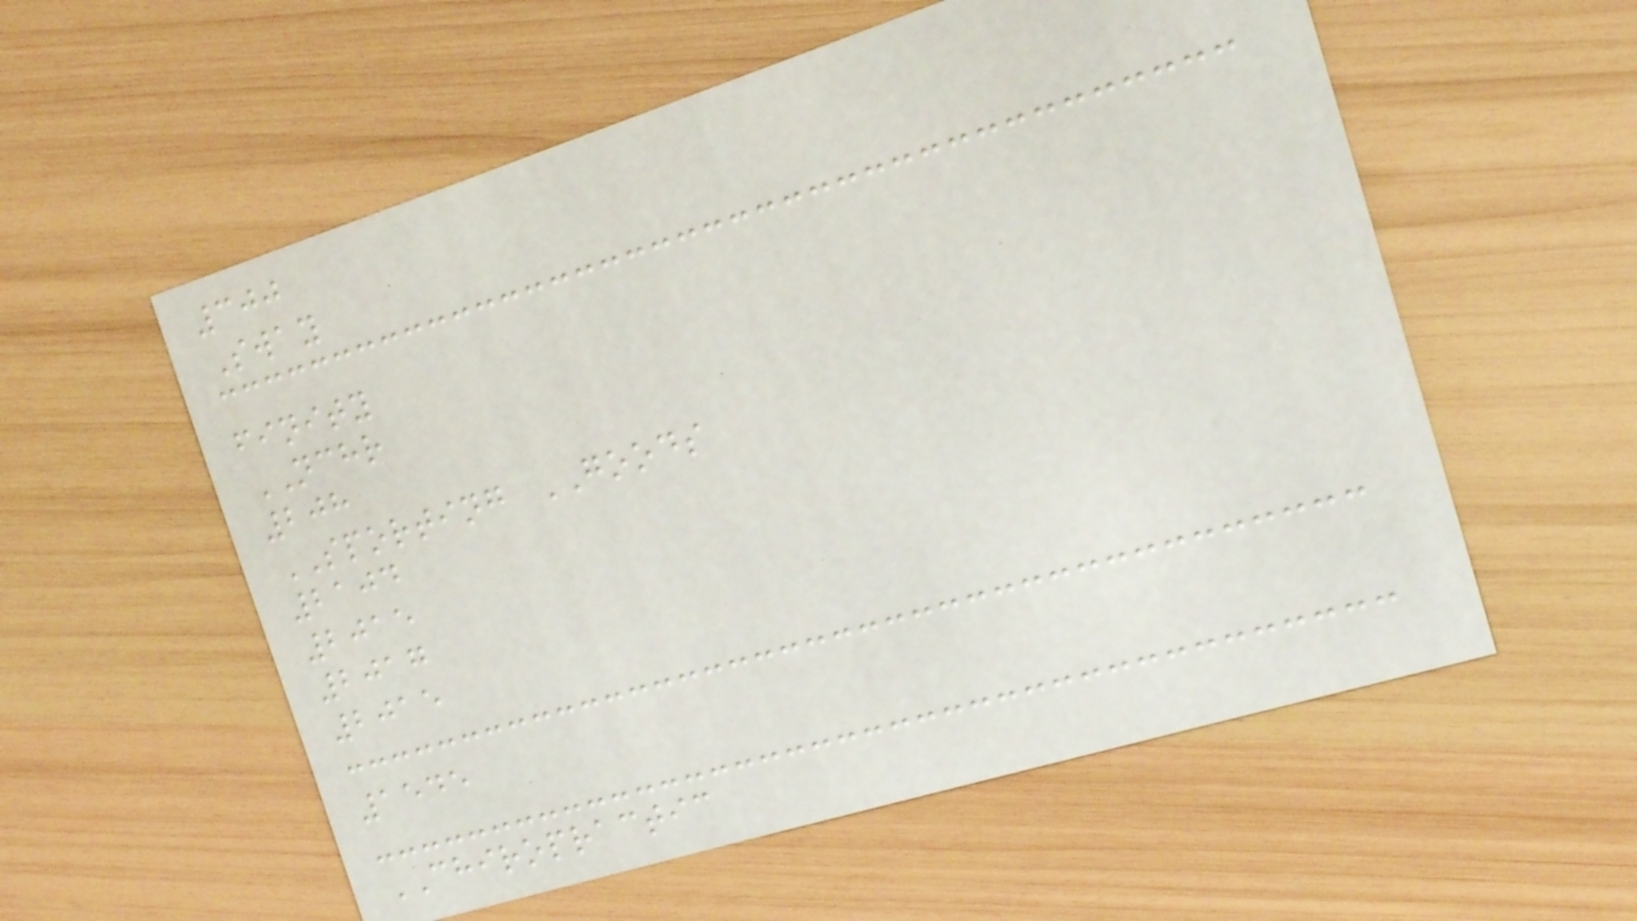300
Sway
finity
NCHR
208
SPORTING GOODS
2104
2015
2017
2015
1545
CHIROPRACTIC
